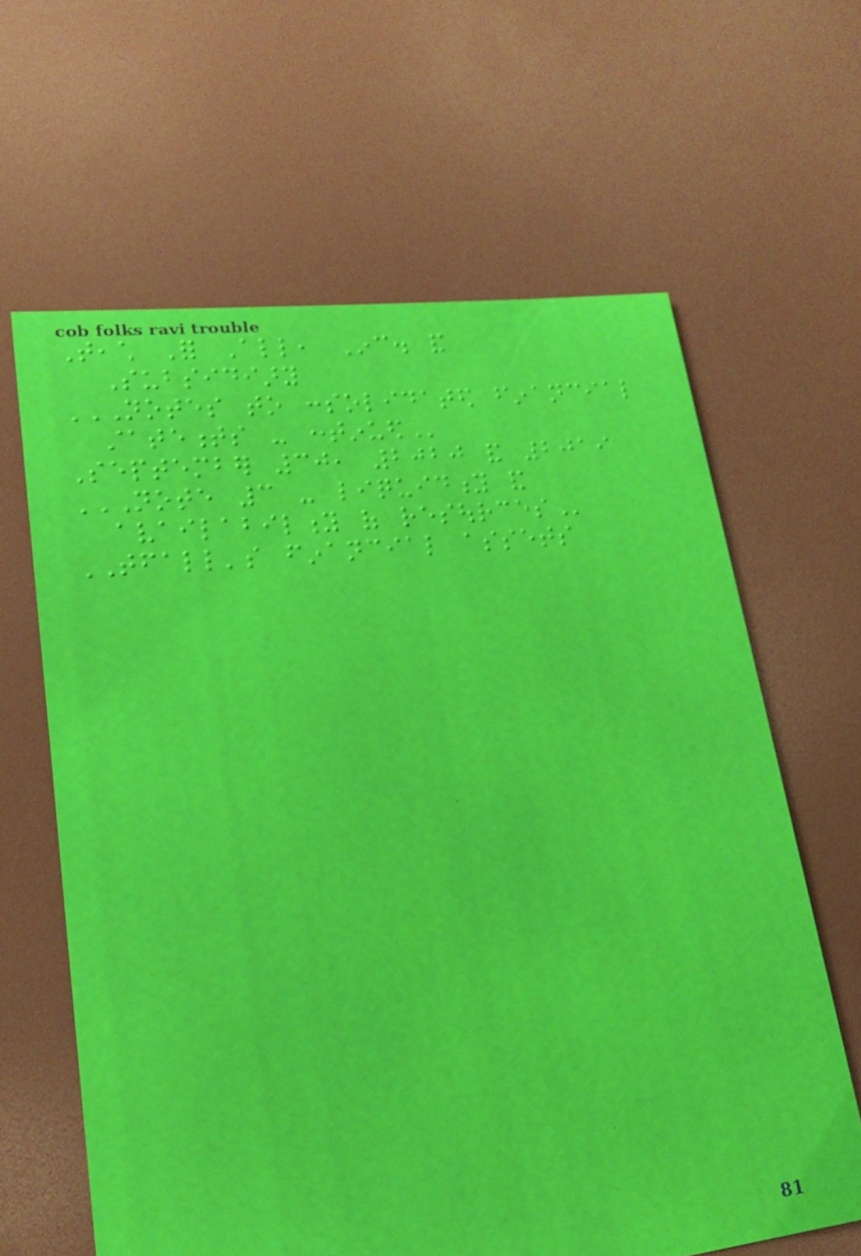Teach For All, Inc. and
Subsidiary
NOTES TO CONSOLIDATED FINANCIAL
STATEMENTS - CONTINUED
September 30, 2020 and 2019
NOTE 3 - LIQUIDITY AND
AVAILABILITY OF RESOURCES
TFALL's financial assets
